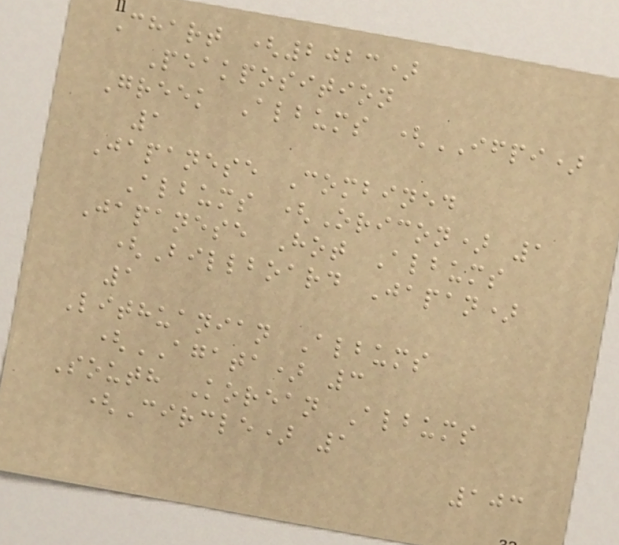Chart (2023)
Peakposition
Greek Albums (IFPI)
1
Japanese Combined
Albums (Oricon) 1
Japanese Hot Albums
(Billboard Japan)
1
Lithuanian Albums
(AGATA) 3
South Korean Albums
(Circle) 1
103
